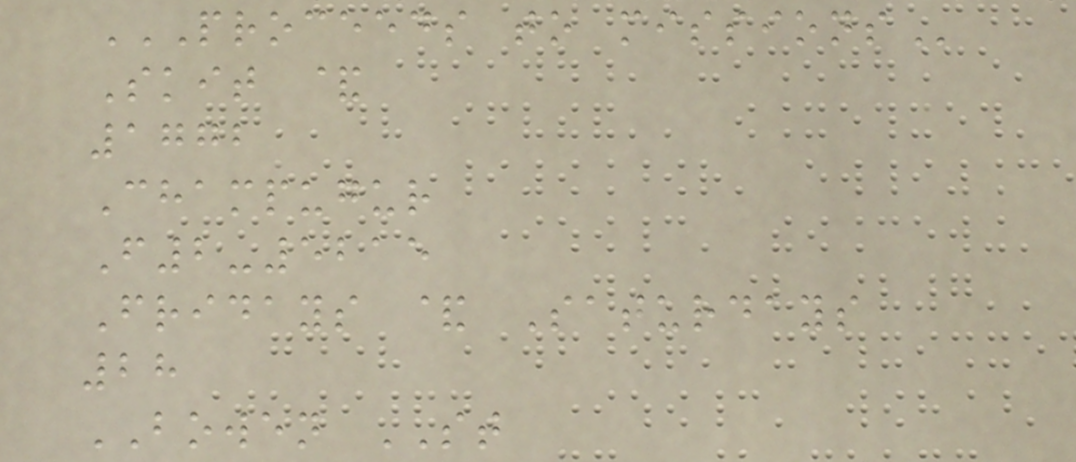PROCEEDS TO MISSIONS
Skit &
1772
Champugur
F2-5215
Fridays & Saturdays
28
BOWEN ST
